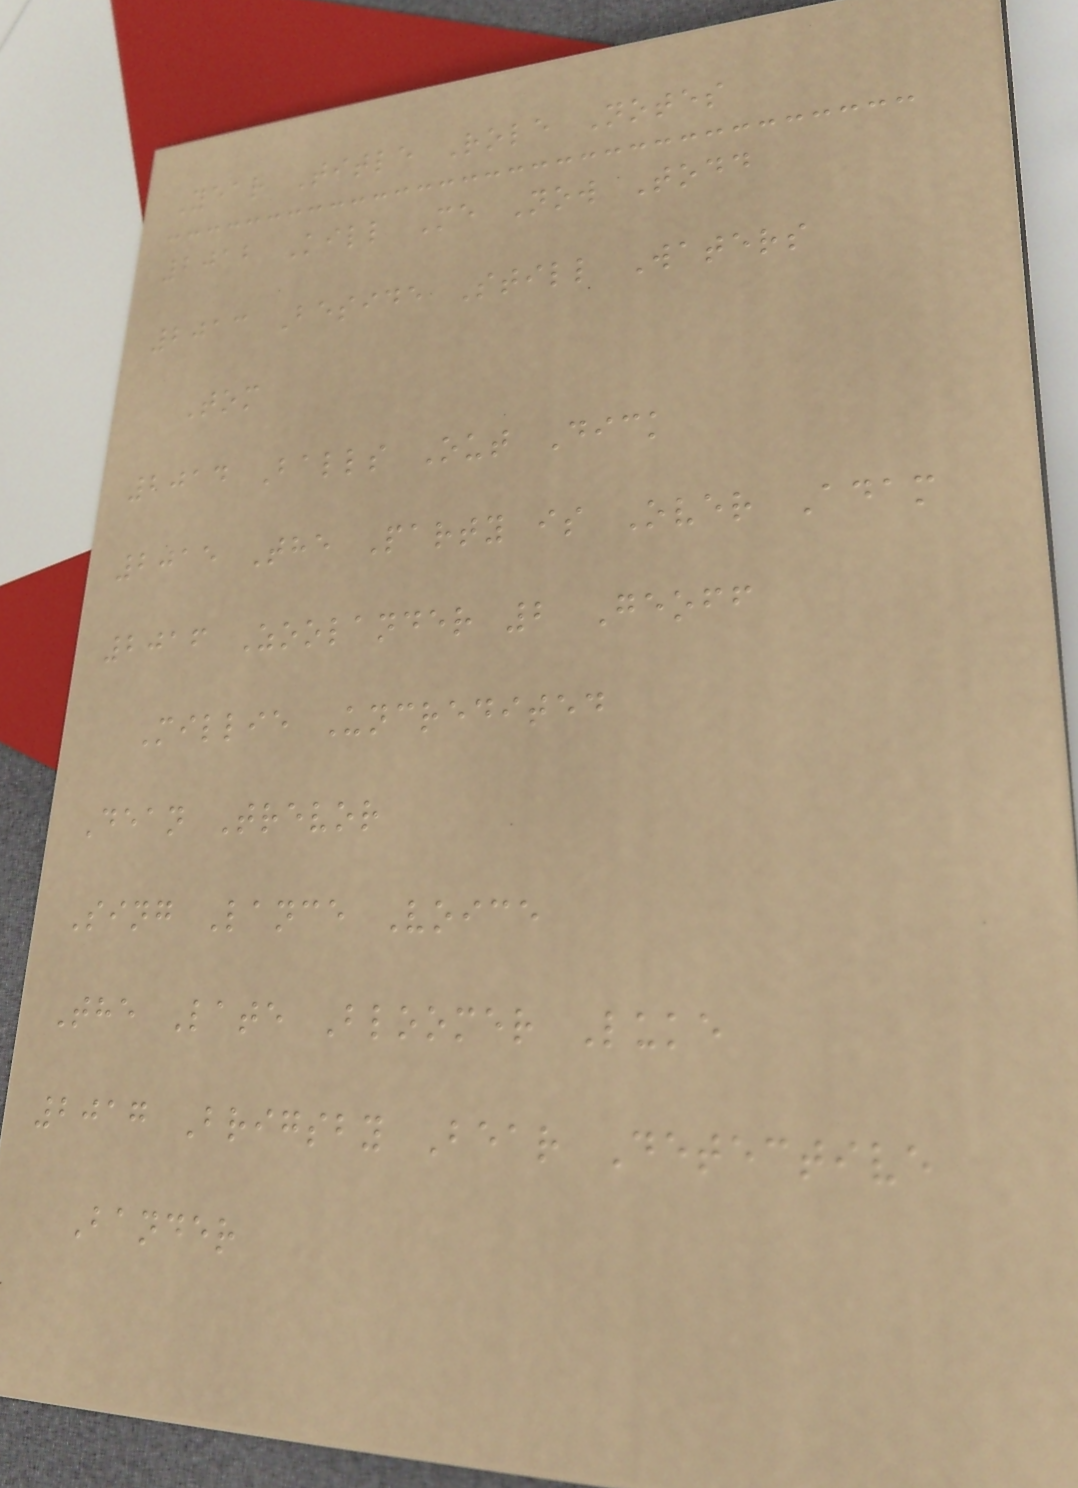Year Title Role Notes
2012 Kill Me Now Todd
2013 Beside Still Waters
Tom
2014 Balls Out Dick
2015 The Party is Over Adam
2016 Zoolander 2 Geoff
Millie Uncredited
Dean Trevor
Sing Lance Voice
The Late Bloomer Luke
2017 Brigsby Bear Detective
Bander
